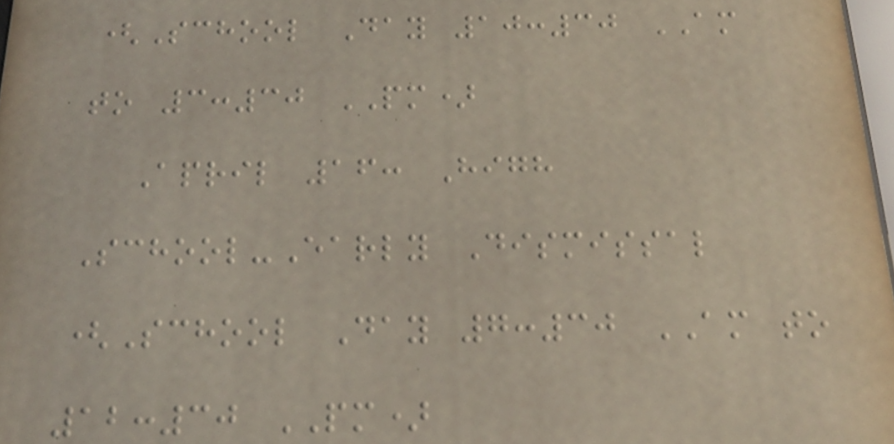(School Day 10:30 AM
to 3:30 PM)
April 16: High
School-Early Dismissal
(School Day 7:30 AM to
12:30 PM)
